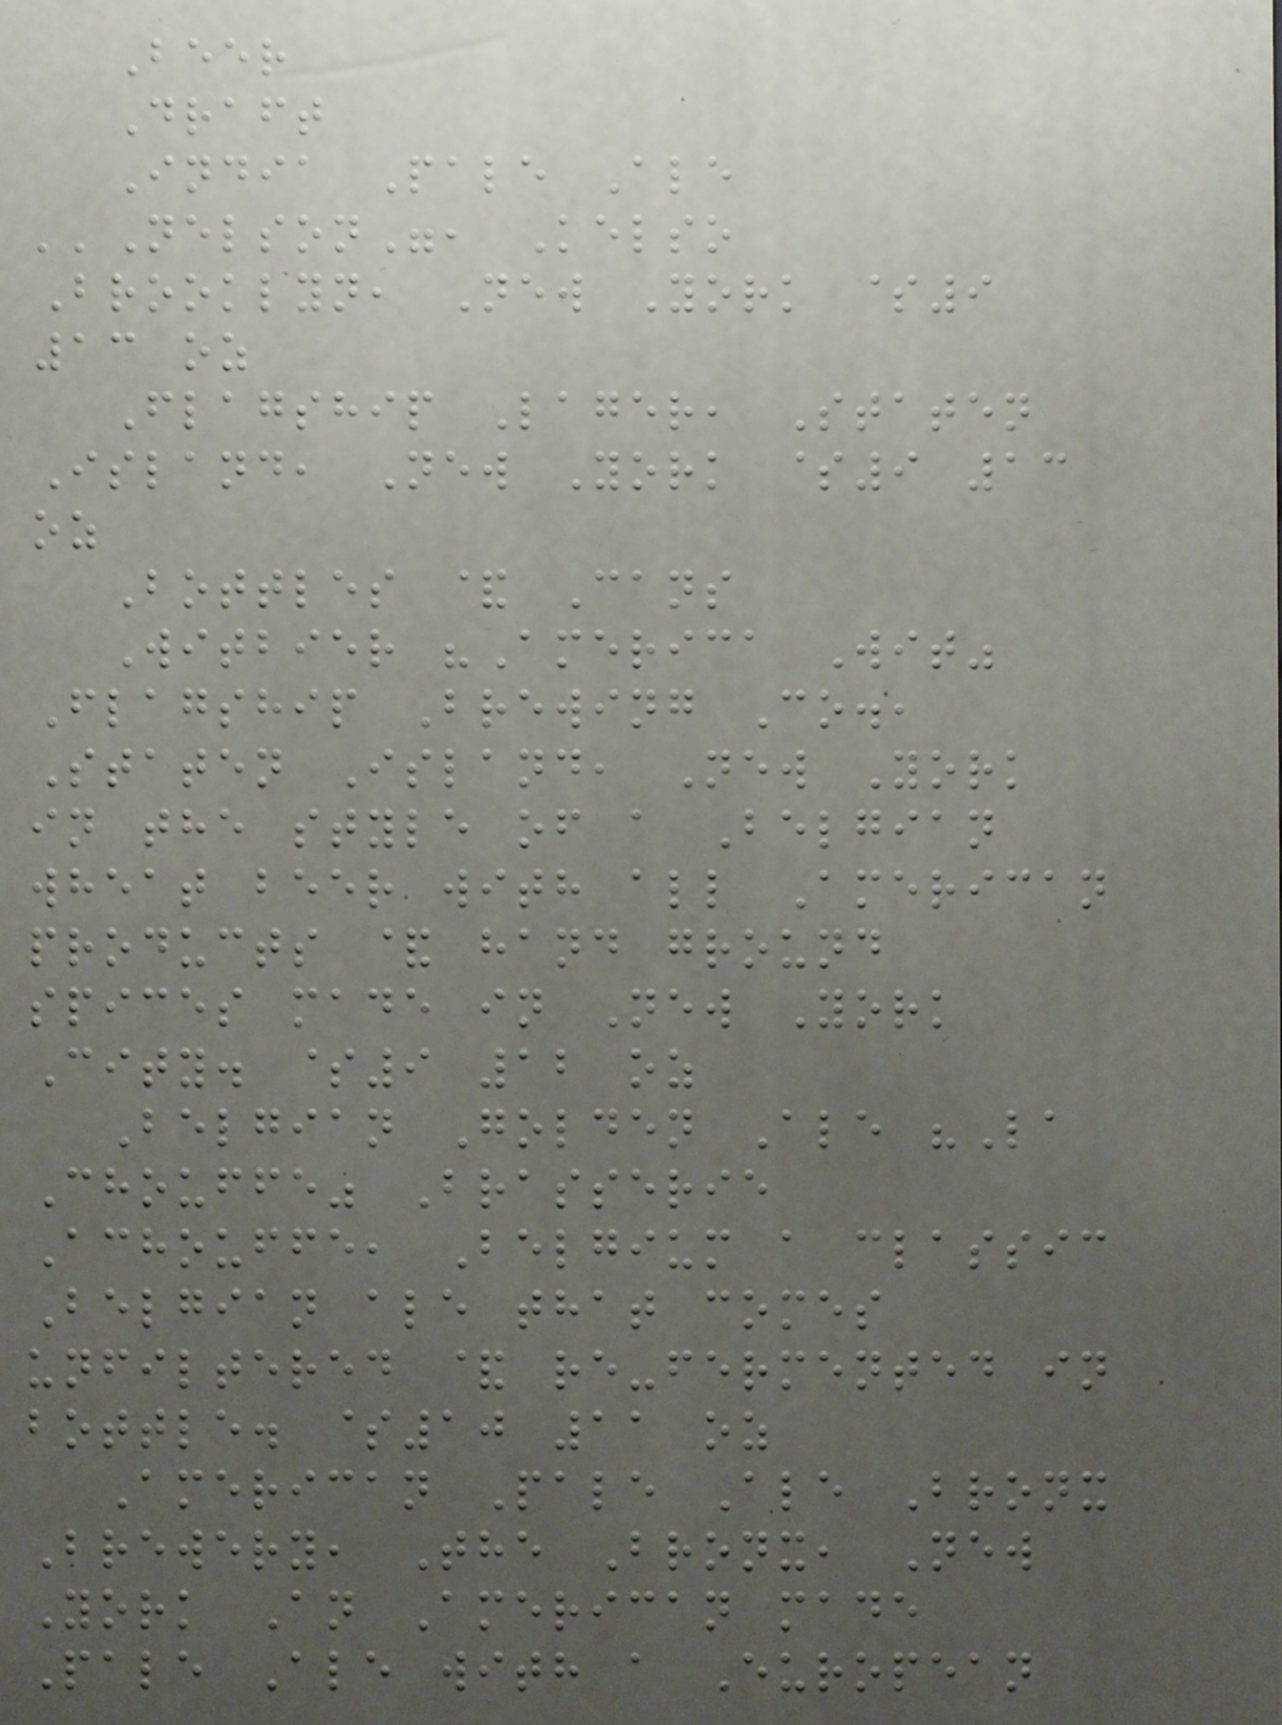Beer
Draft
India Pale Ale
''Nelson", Kelso
Brooklyn, New York $9
13 oz
Flagship Lager, Staten
Island, New York $9 13
oz
Bottles & Cans
Witbier "America Wit"
Flagship Brewing Co.,
Staten Island, New York
in the style of a Belgian
wheat beer with all American
products & hand ground
spices made in New York
City. $9 12 oz
Belgian Golden Ale "La
Chouffe" Brasserie
Achouffe, Belgium a classic
Belgian ale that comes
unfiltered & re-fermented in
bottle. $10 11 oz
American Pale Ale Bronx
Brewery, The Bronx, New
York An American made
Pale Ale with a European
